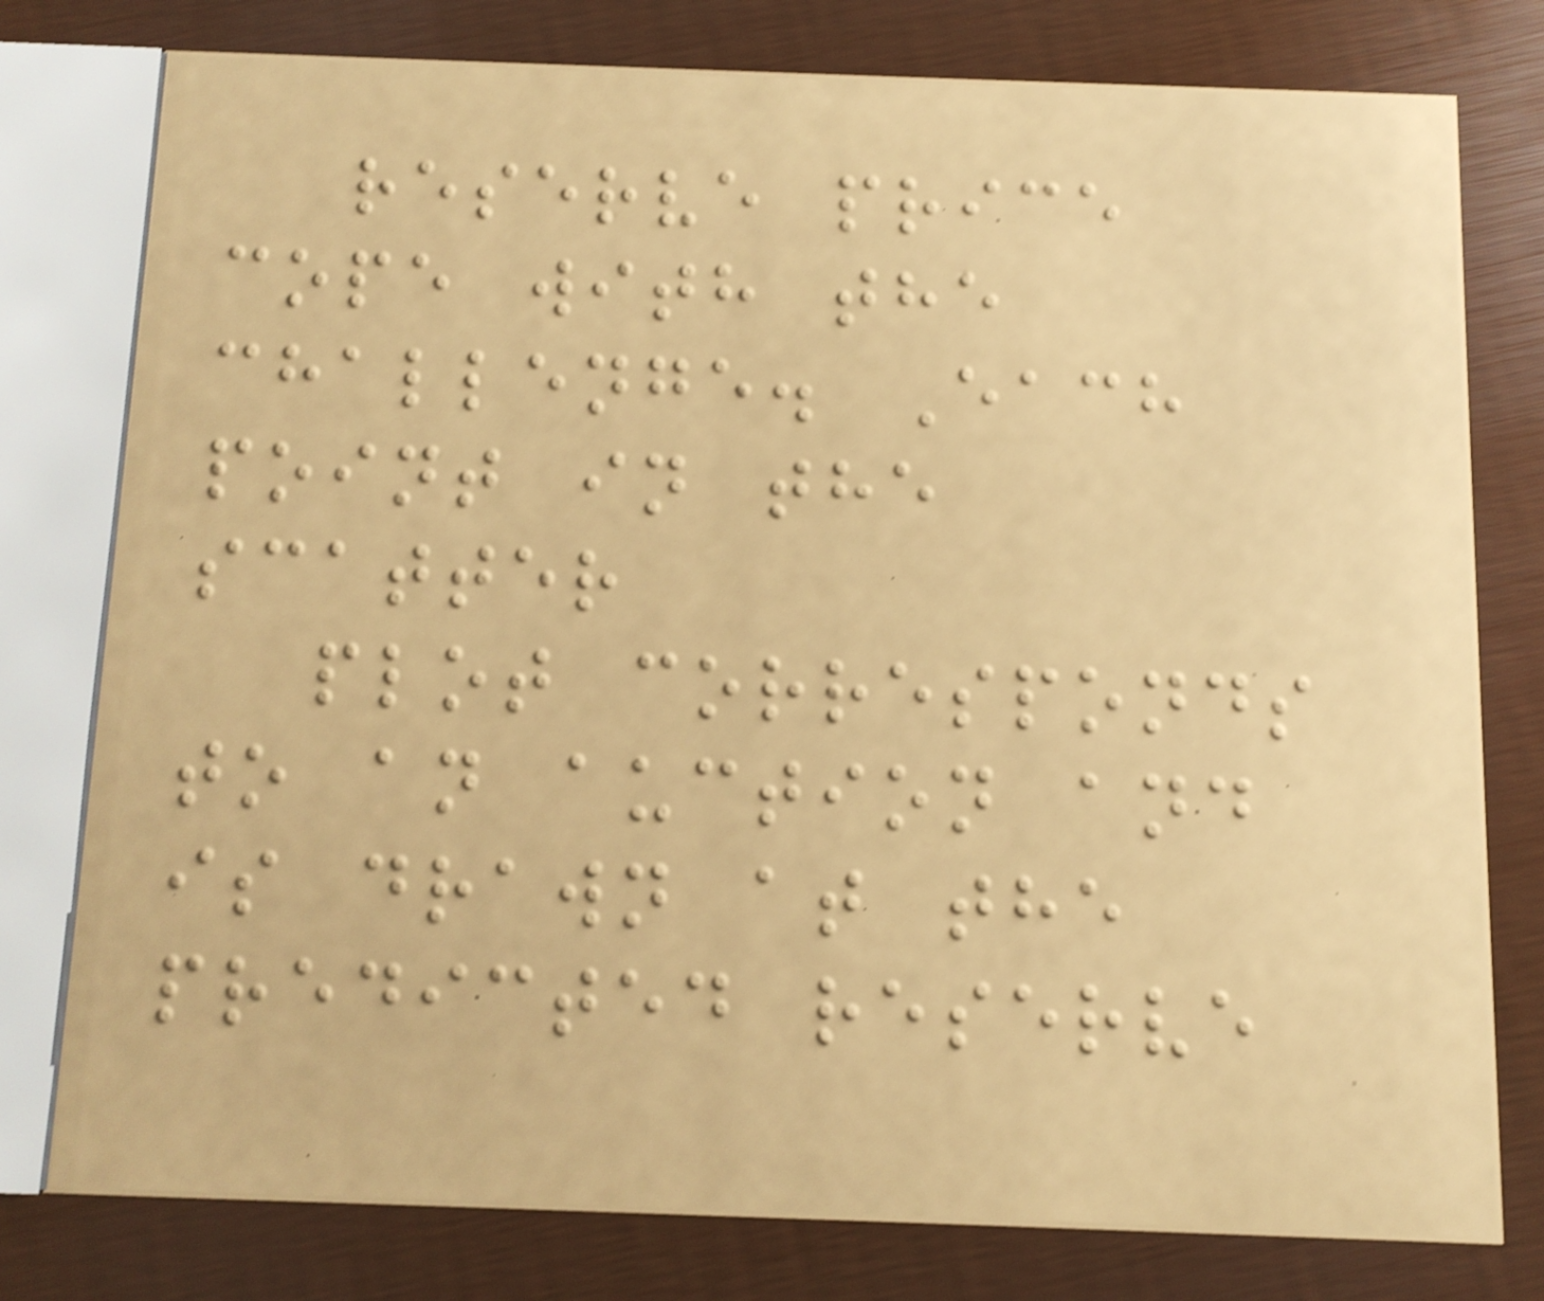reserve price
cope with the
challenge. Each
point in the
scatter
plot corresponds
to an auction and
is drawn at the
predicted reserve
